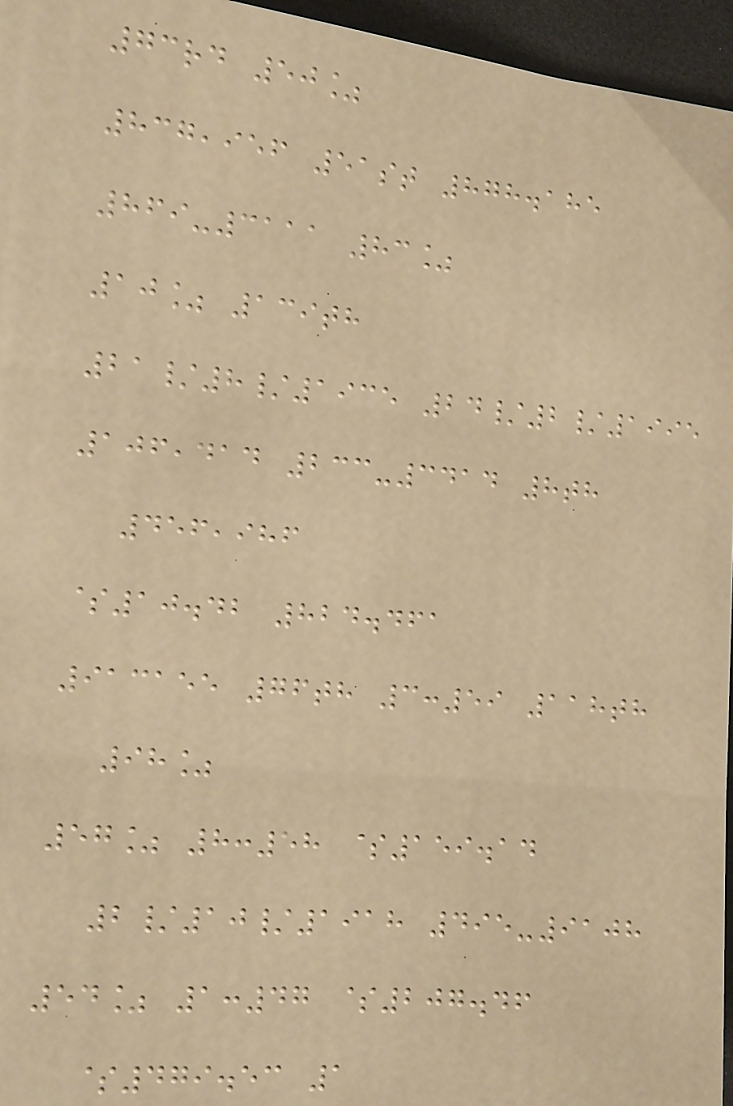73rd 50%
837,956 51st 878.185
869-3111 83%
10% 139th
21/8/1935 24/2/1995
106,414 233-3414 8th
456,986
$10.42 824.461
913155 76th 3:59 118th
98%
57% 8:58 $159.14
2/10/1918 495-9108
54% 1:47 $207.46
$479.53 1
